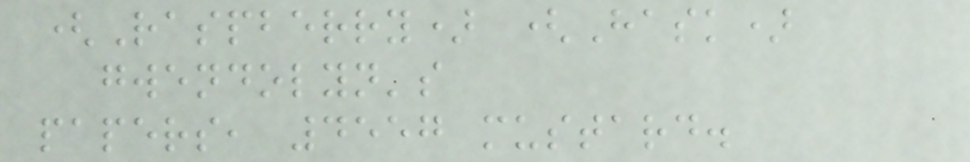(Raspberry) (Hask)
gwendolyn's
papers, 4557 mustard.
